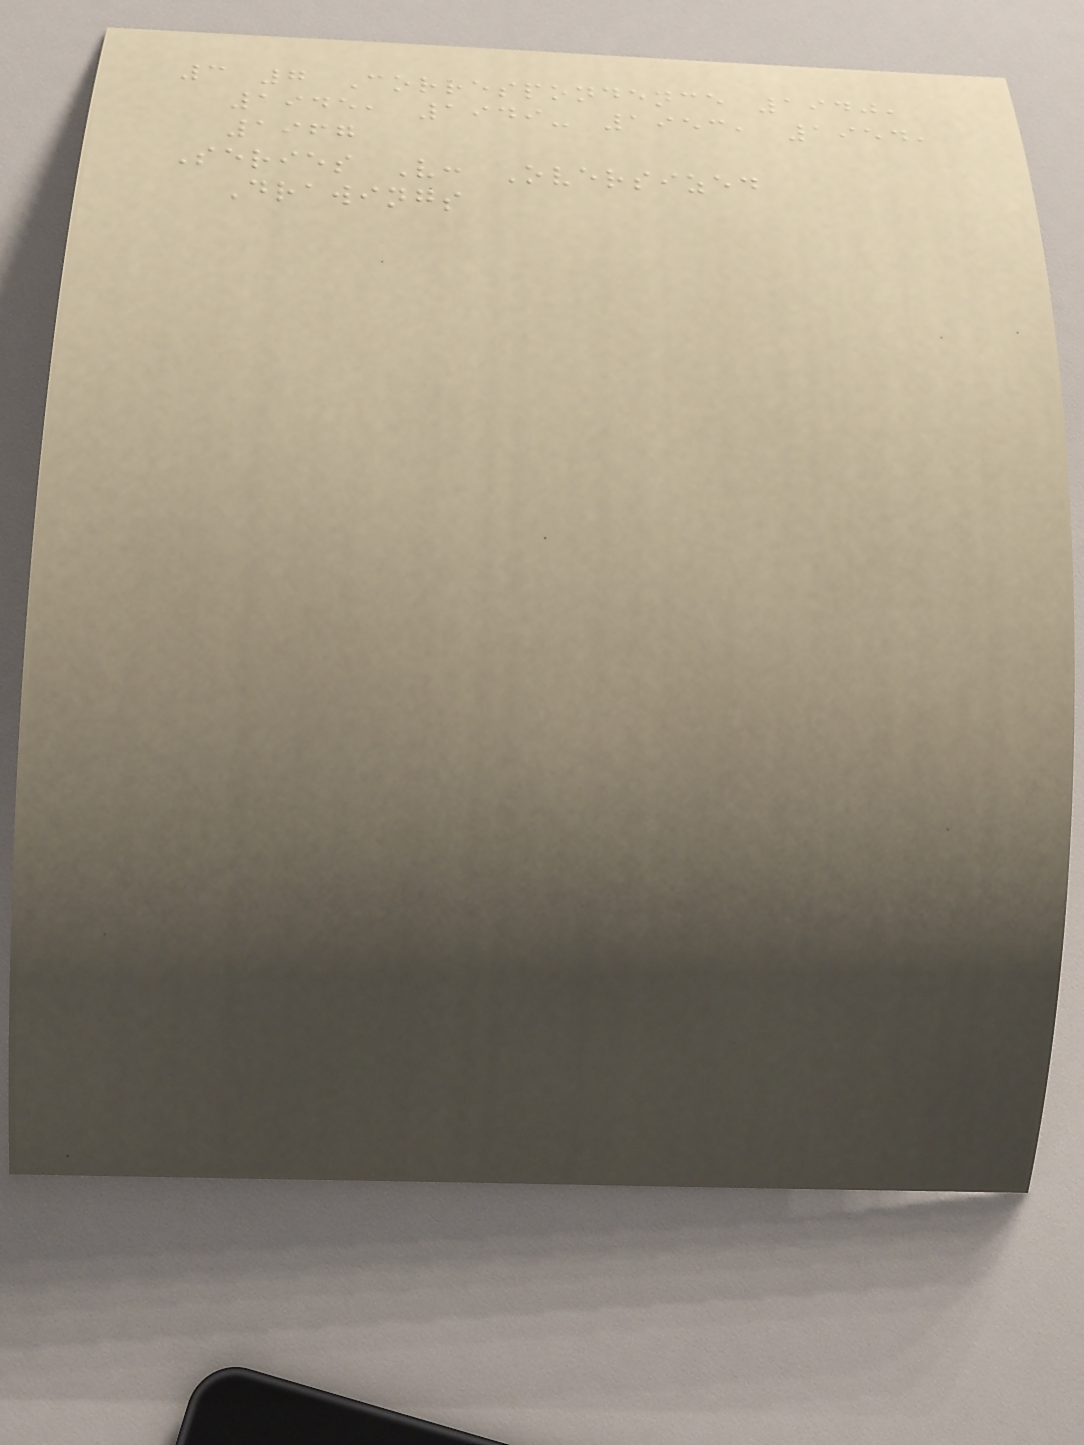3 7 Correspondence 1940,
1945, 1949- 1953, 1954,
1967
Series V: Oversized
Drawings
